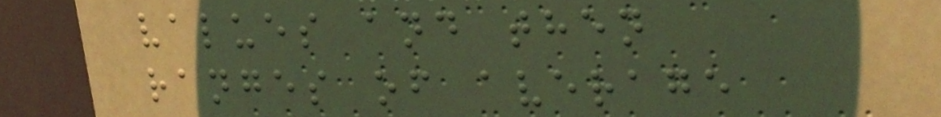values and then
ranges of average
